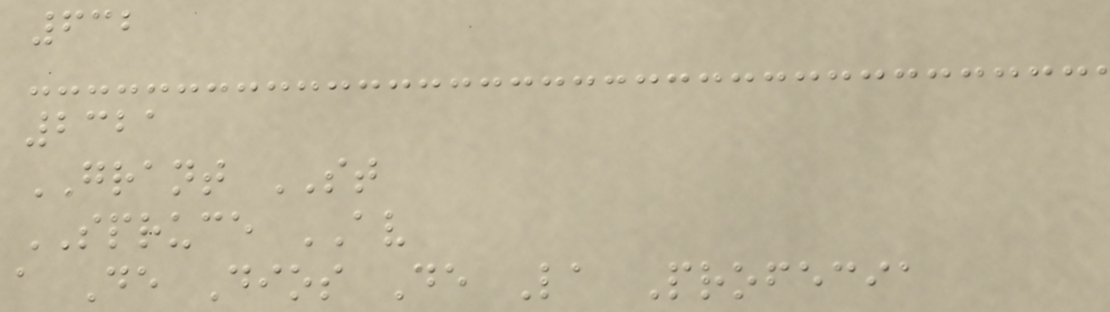632
2321
GRANT ST
SPRUCE AV
a De Dios De La Profecia
